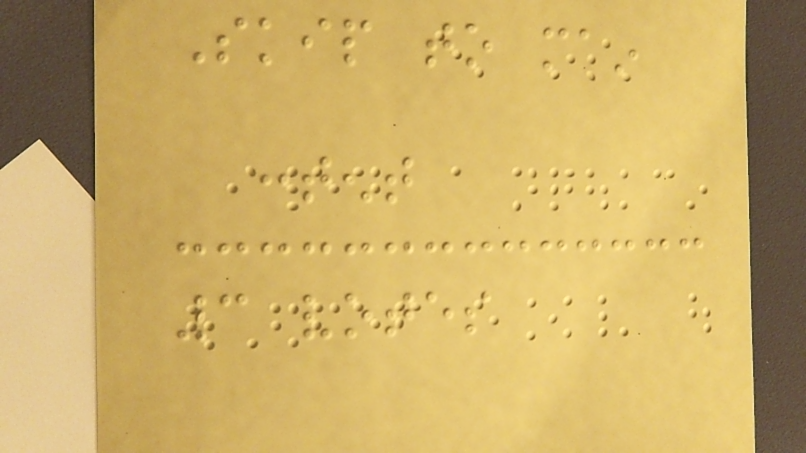Skip to main
content
3 votes
